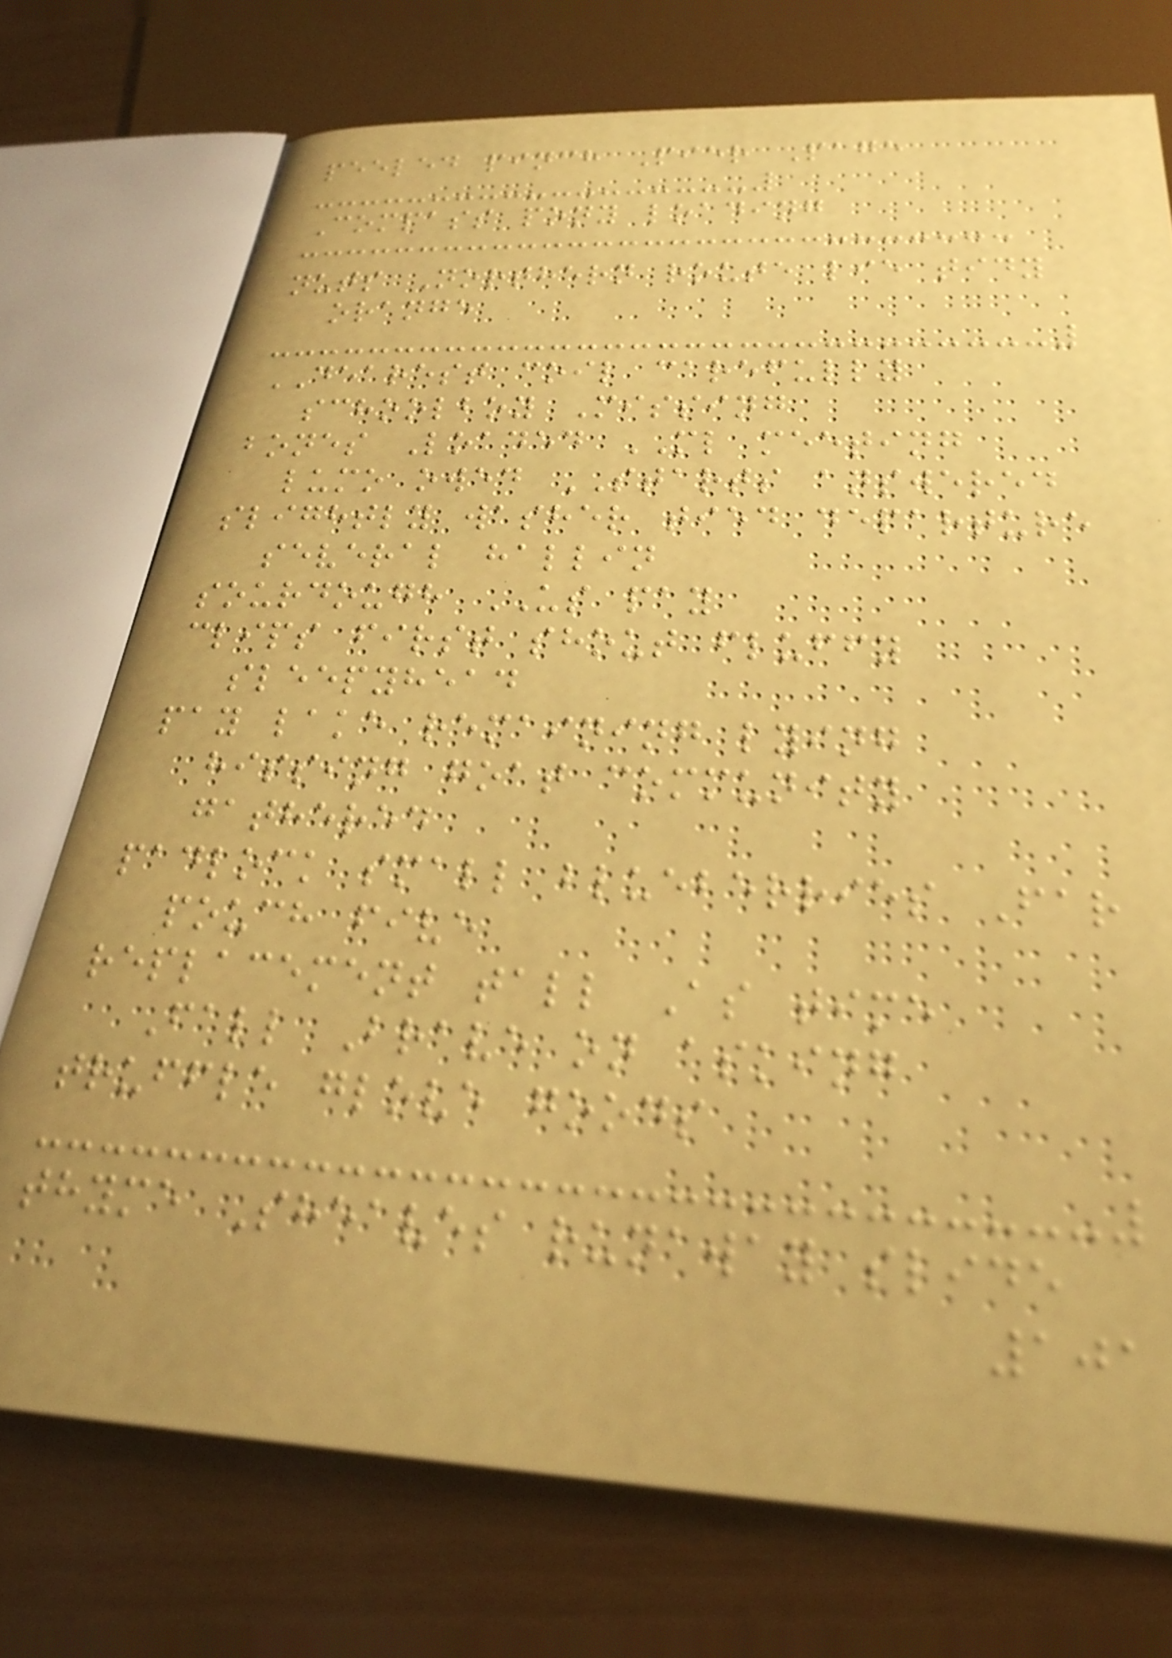peeled pinch Pier Page
Compass pony loading
nuts Northern route lie tidy
orange
DEAREST coil carefully
schoolboy Missing
bones Loaded ML meeting
lumo owed STARTS answered
slightly washer tied departure
several hallin
sourdough US pay
clips first shout fluffy
sleepyhead
pay lake remaining lying
hissing goat community
gathered
padlock small blueberries Far
pouch five
replacement tall As time
Fall Brave on asking
truffle glove goods
thyme Sheaves runaway slide
101
